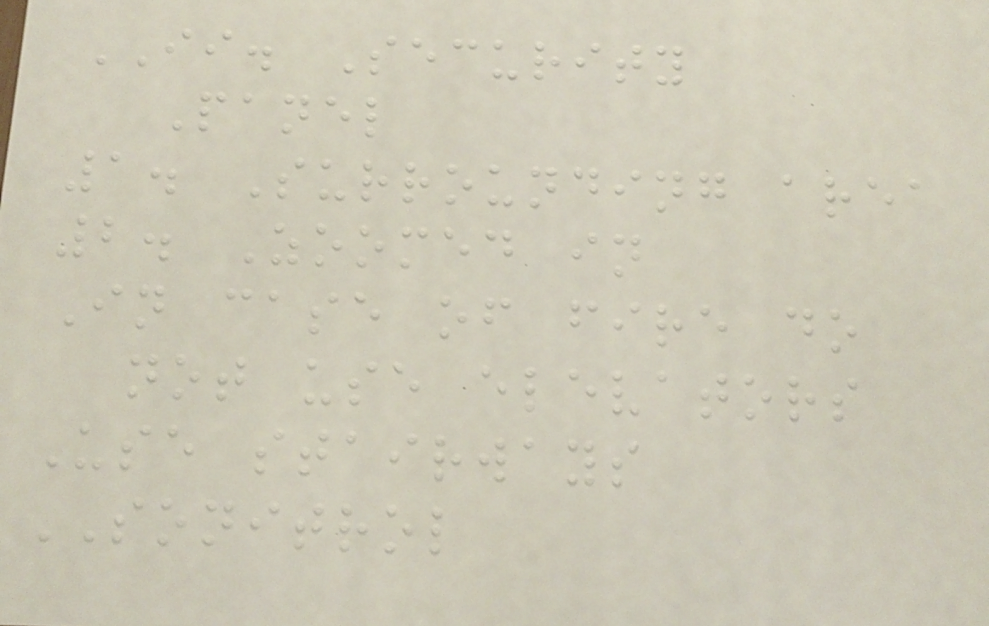II. Security
Panel
1. Surrounding area
2. Zoomed in
In case of fire do
not use elevators
Use stairways
SONITROL
